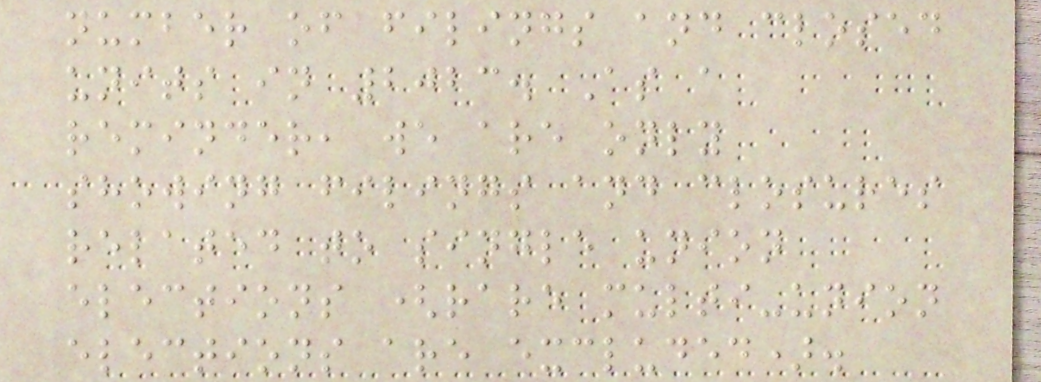number of filings and closed
units in 2023. As a
reminder, we are only
showing filings and closures
related to single union
elections (rare multi-union
elections are excluded).
